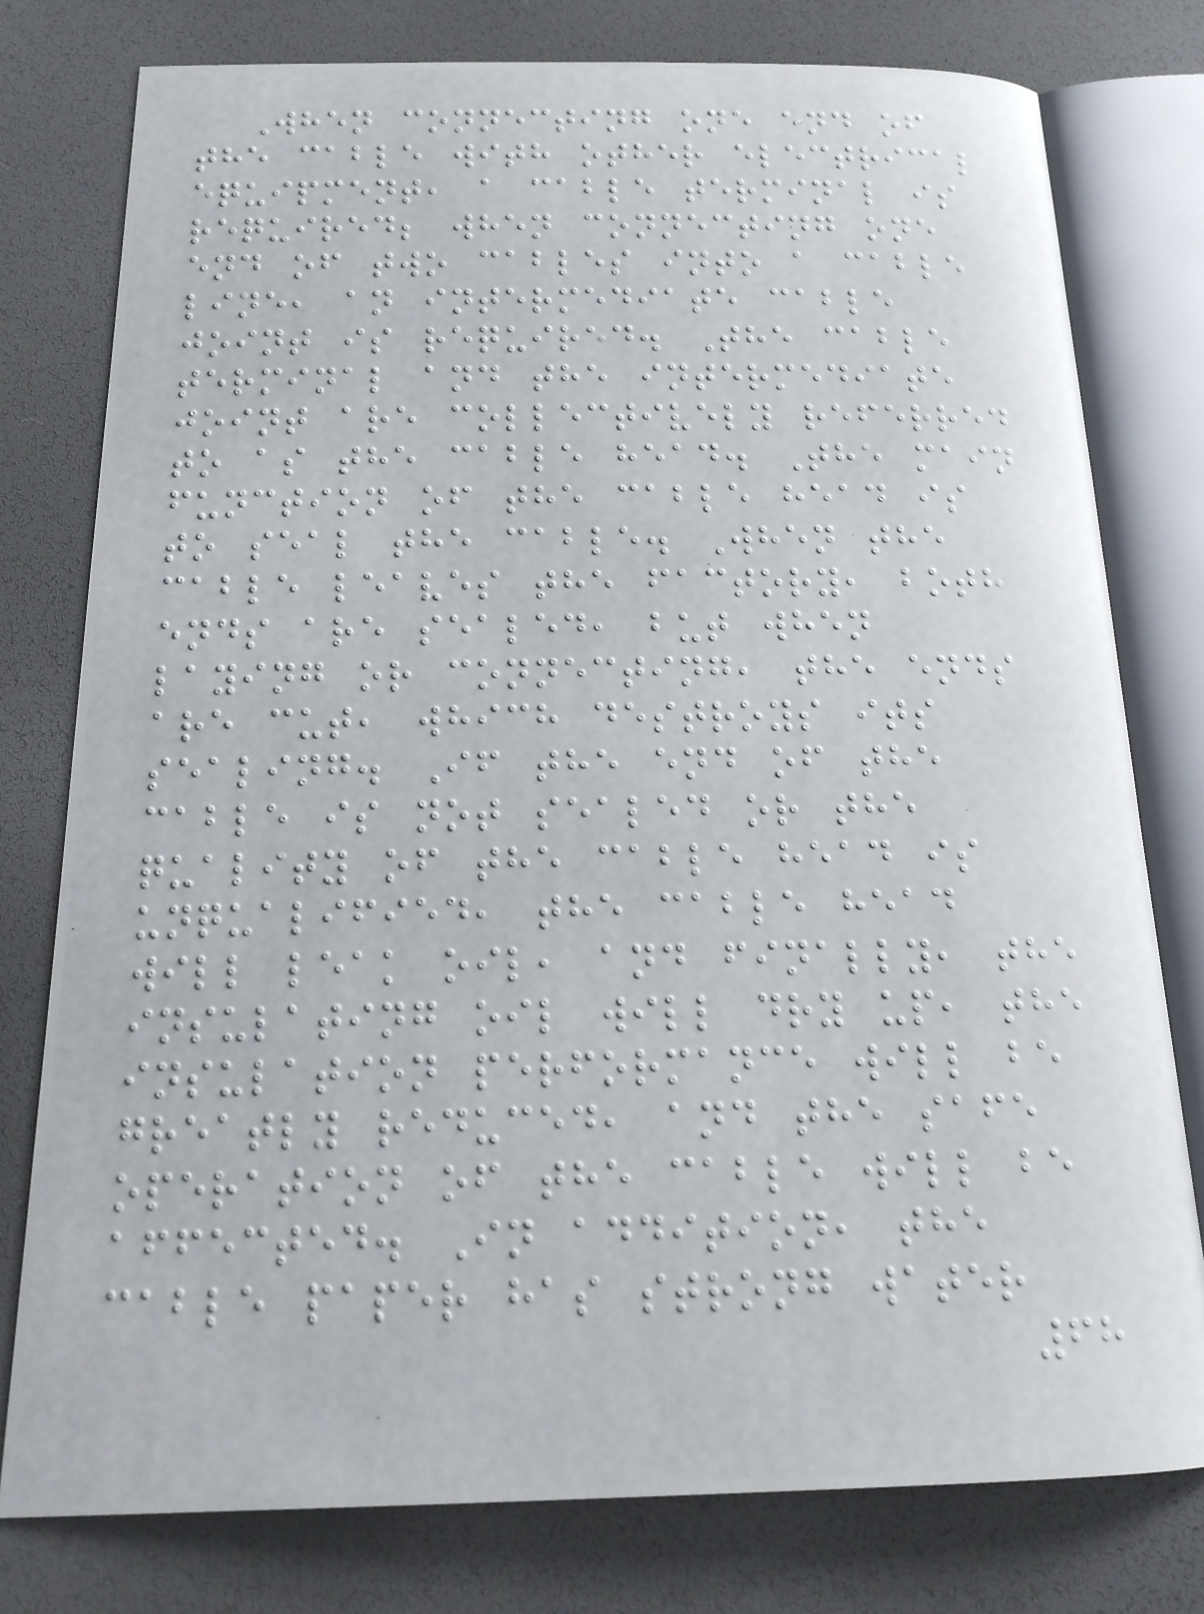When connecting one end of
the cable with other electrical
equipment, a cable terminal is
required; when connecting one
end of two cables into a cable
line, an intermediate cable
joint is required. The cable
terminal and the intermediate
joint are collectively referred
to as the cable head. The main
function of the cable head is
to seal the cable. When the
cable leaves the factory, both
ends are sealed, but when
laying or connecting, the ends
are cut, which destroys its
sealing. If the end of the
cable is not sealed or the
quality of the cable head is
unqualified, the cable head
will leak oil, and finally, the
insulating oil will dry up, the
insulation performance will be
greatly reduced, and the safe
operation of the cable will be
affected. In addition, the
cable paper has strong water
68
